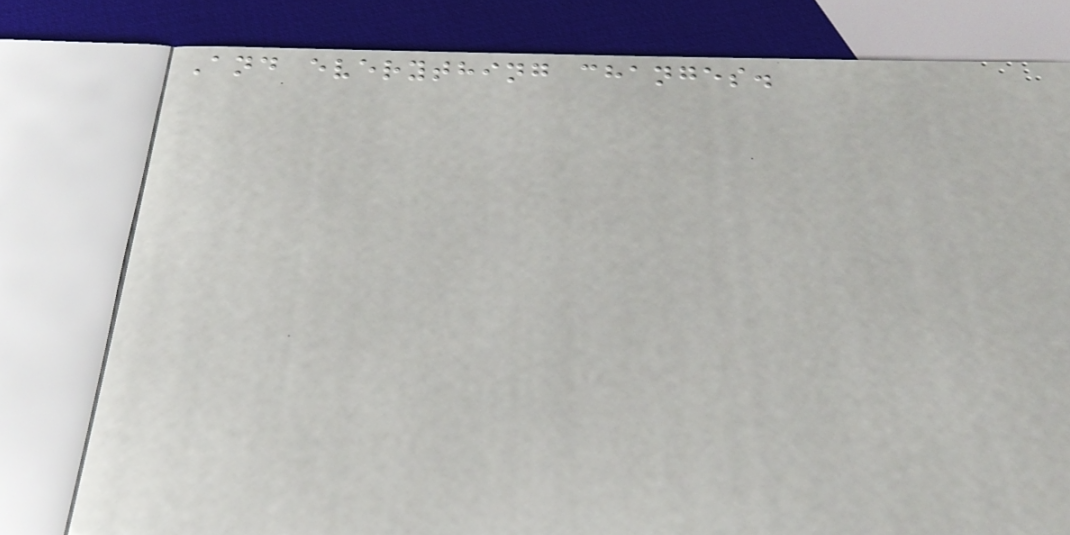And everything changes.
